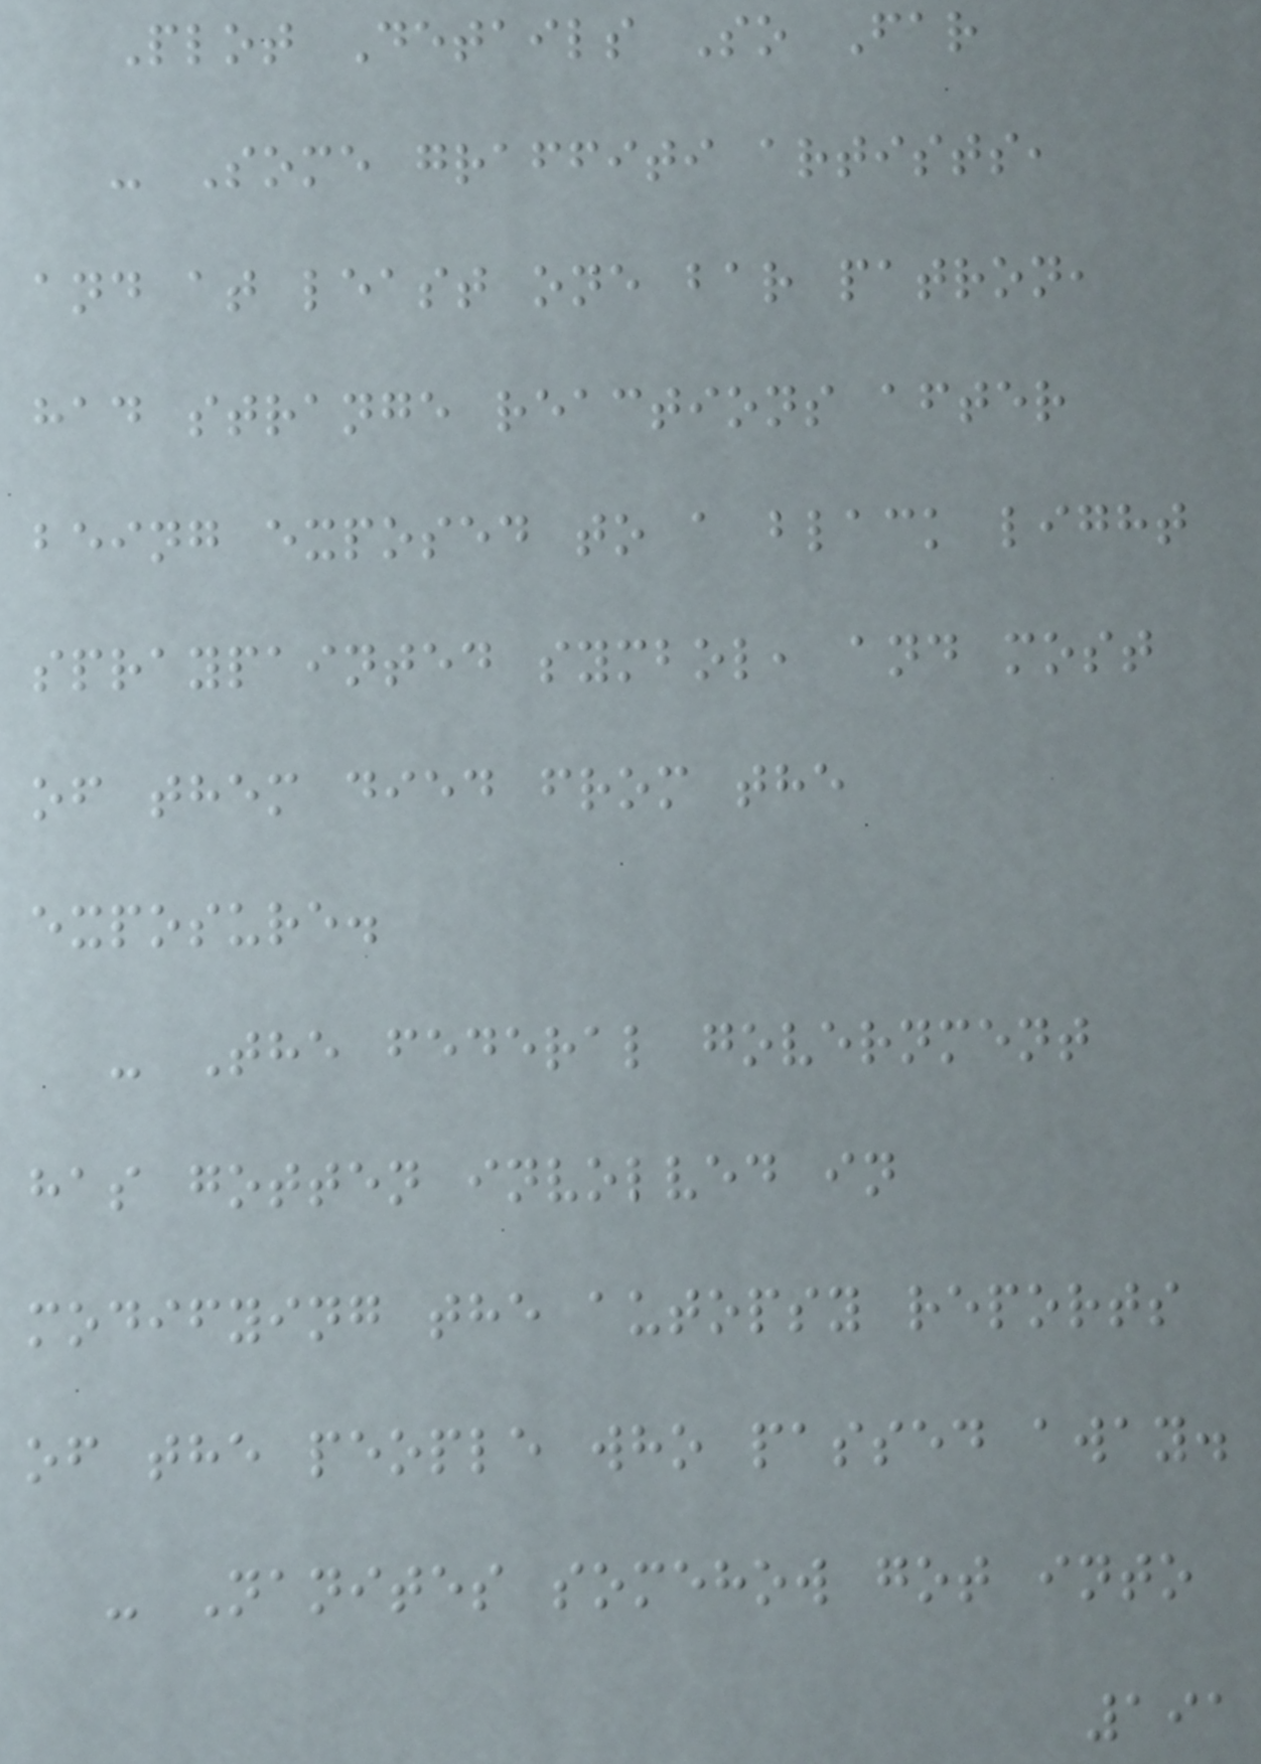Plot Details So Far
- Some graffiti artists,
and at least one bar patron,
had strange reactions after
being exposed to a black light
spraypainted symbol, and most
of them died from the
exposure.
- The federal government
has gotten involved in
modifying the autopsy reports
of the people who passed away.
- Nanites somehow got into
191
